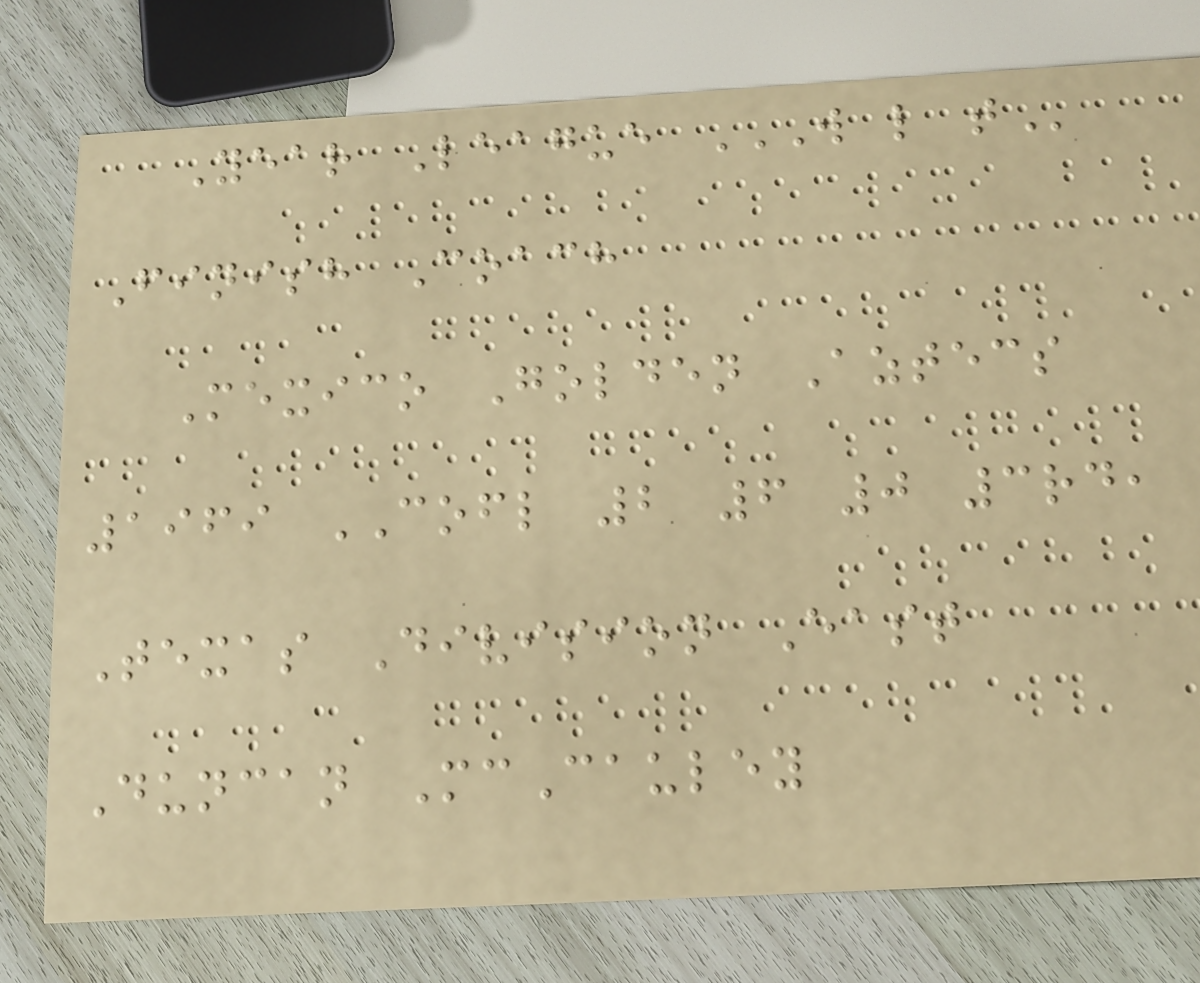Year League W L T
Finish Coach
Mexico Golden Aztecs
1969 COFL 2 6 0 3rd,
Texas Division East
Duncan McCauley
